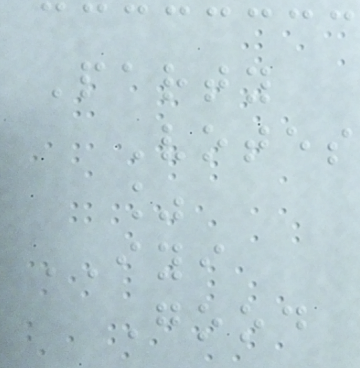Party
Votes
%
IYI
Good
